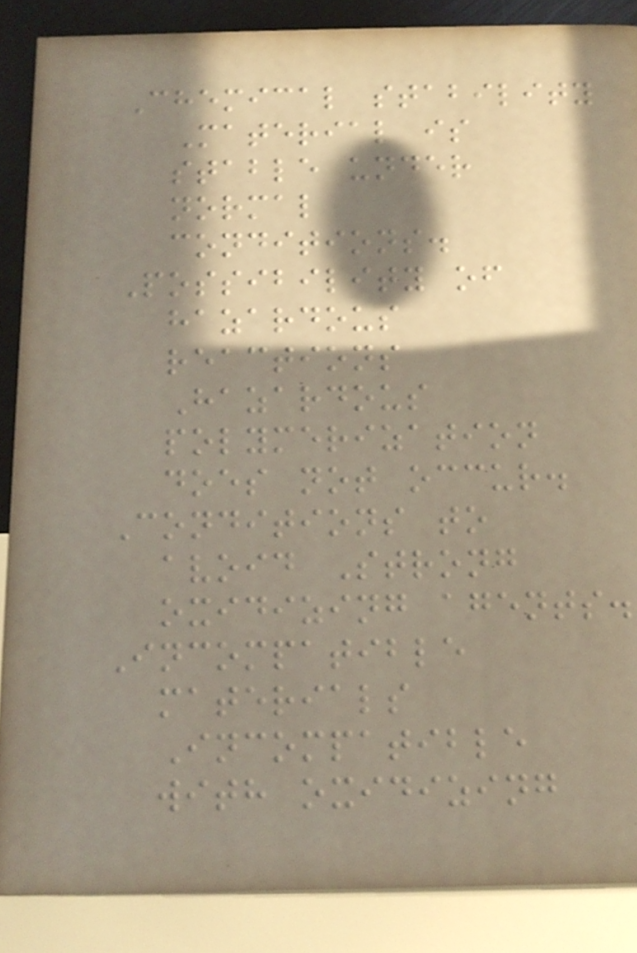Chemical stability
Material is
stable under
normal
conditions.
Possibility of
hazardous
reactions
Hazardous
polymerization
does not occur.
Conditions to
avoid Strong
oxidizing agents.
Incompatible
materials
Incompatible
with oxidizing
